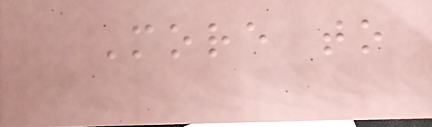More to
